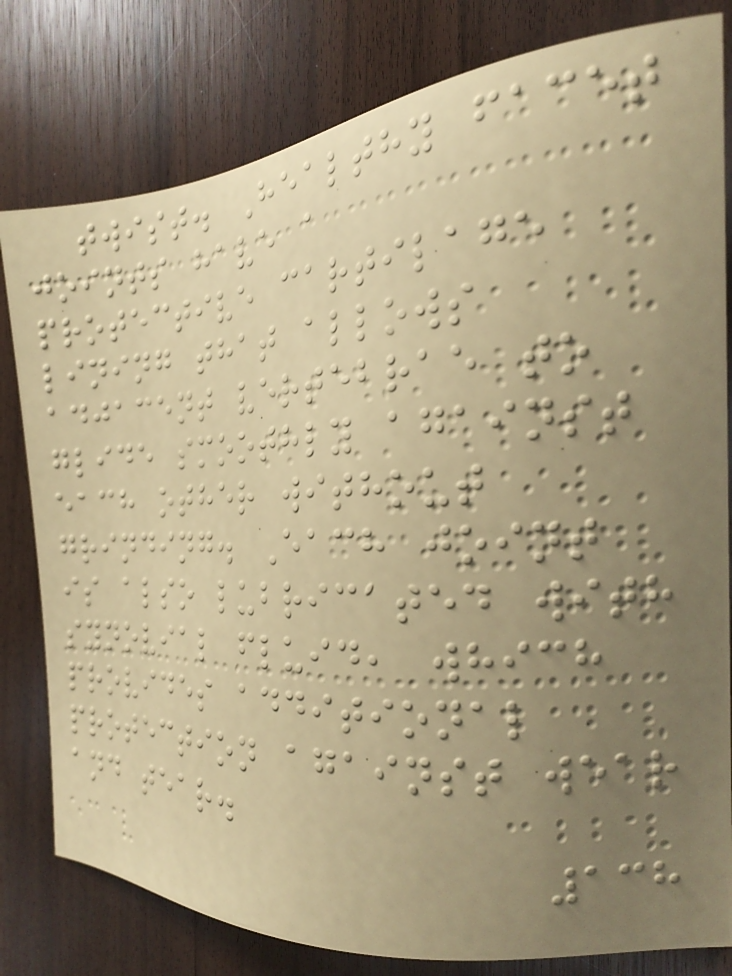twist. Healthy facet
joints have a
protective cartilage
lining that allows
adjacent vertebrae to
glide smoothly against
each other without
grinding. Each joint
is also lubricated with
synovial fluid, which
provides additional
protection against wear
and tear.
138
